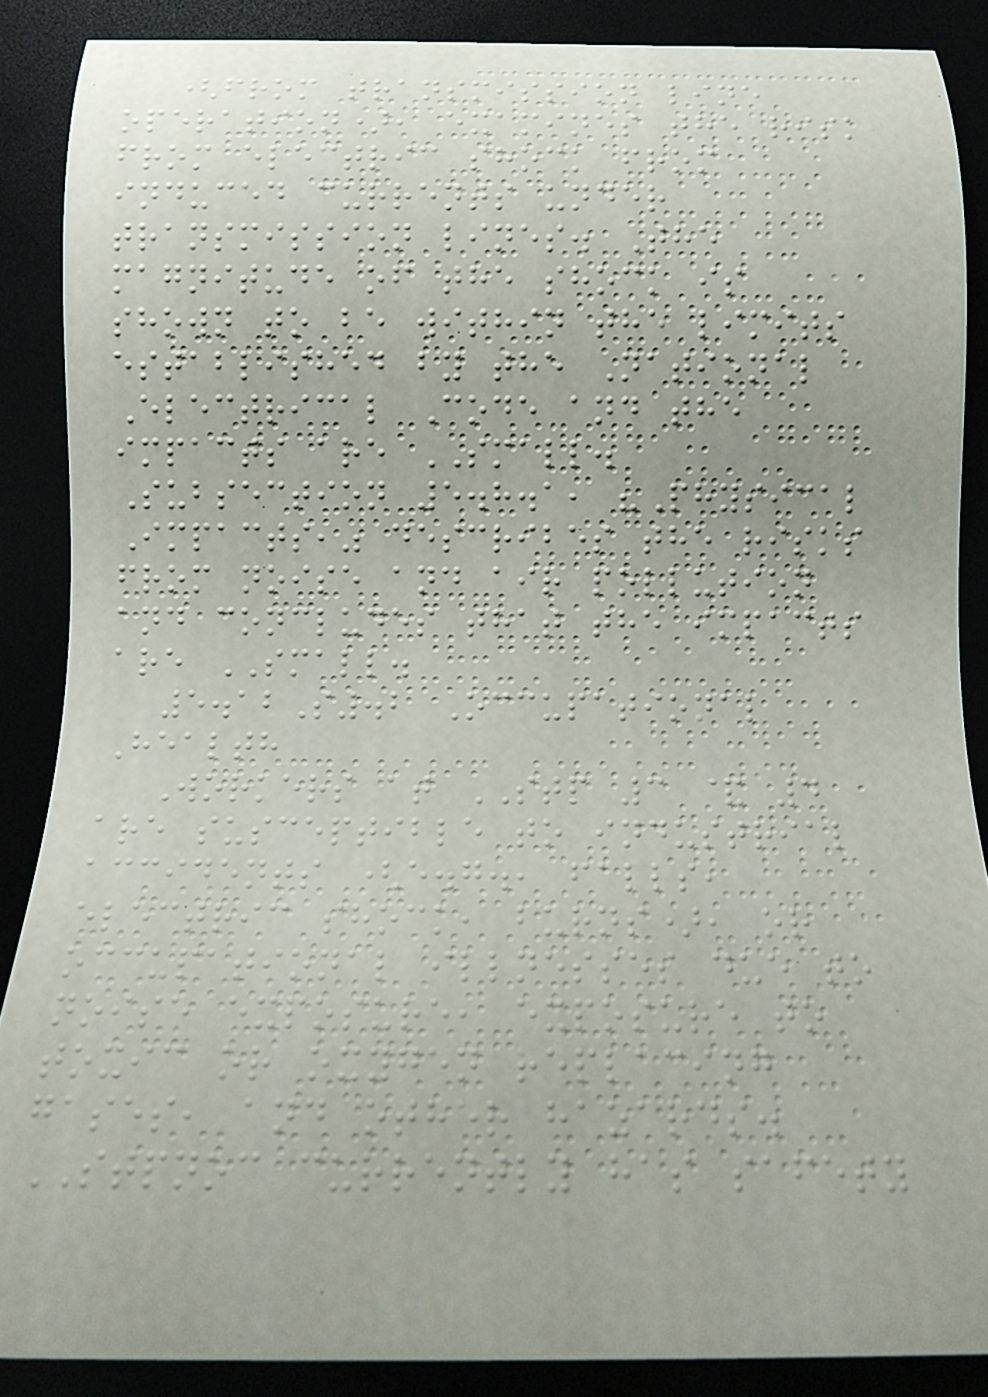(from transmission line
operation), examines the risk
from electric shock from
induced currents under
transmission lines. The
magnitude of the shock is
shown to be within the limits
established by the National
Electrical Code and the
impacts are SMALL.
Subsection 5.8.1, "Physical
Impacts," describes the risks
from noise and air pollution
and concludes that the impacts
are SMALL.
5.12S.2 Occupational
Health
Workers at STP 3 & 4
are susceptible to industrial
accidents (e.g., falls,
electric shock, burns), or
occupational illnesses due to
noise exposure, exposure to
toxic or oxygen replacing
gases, and other hazards.
STPNOC currently has safety
